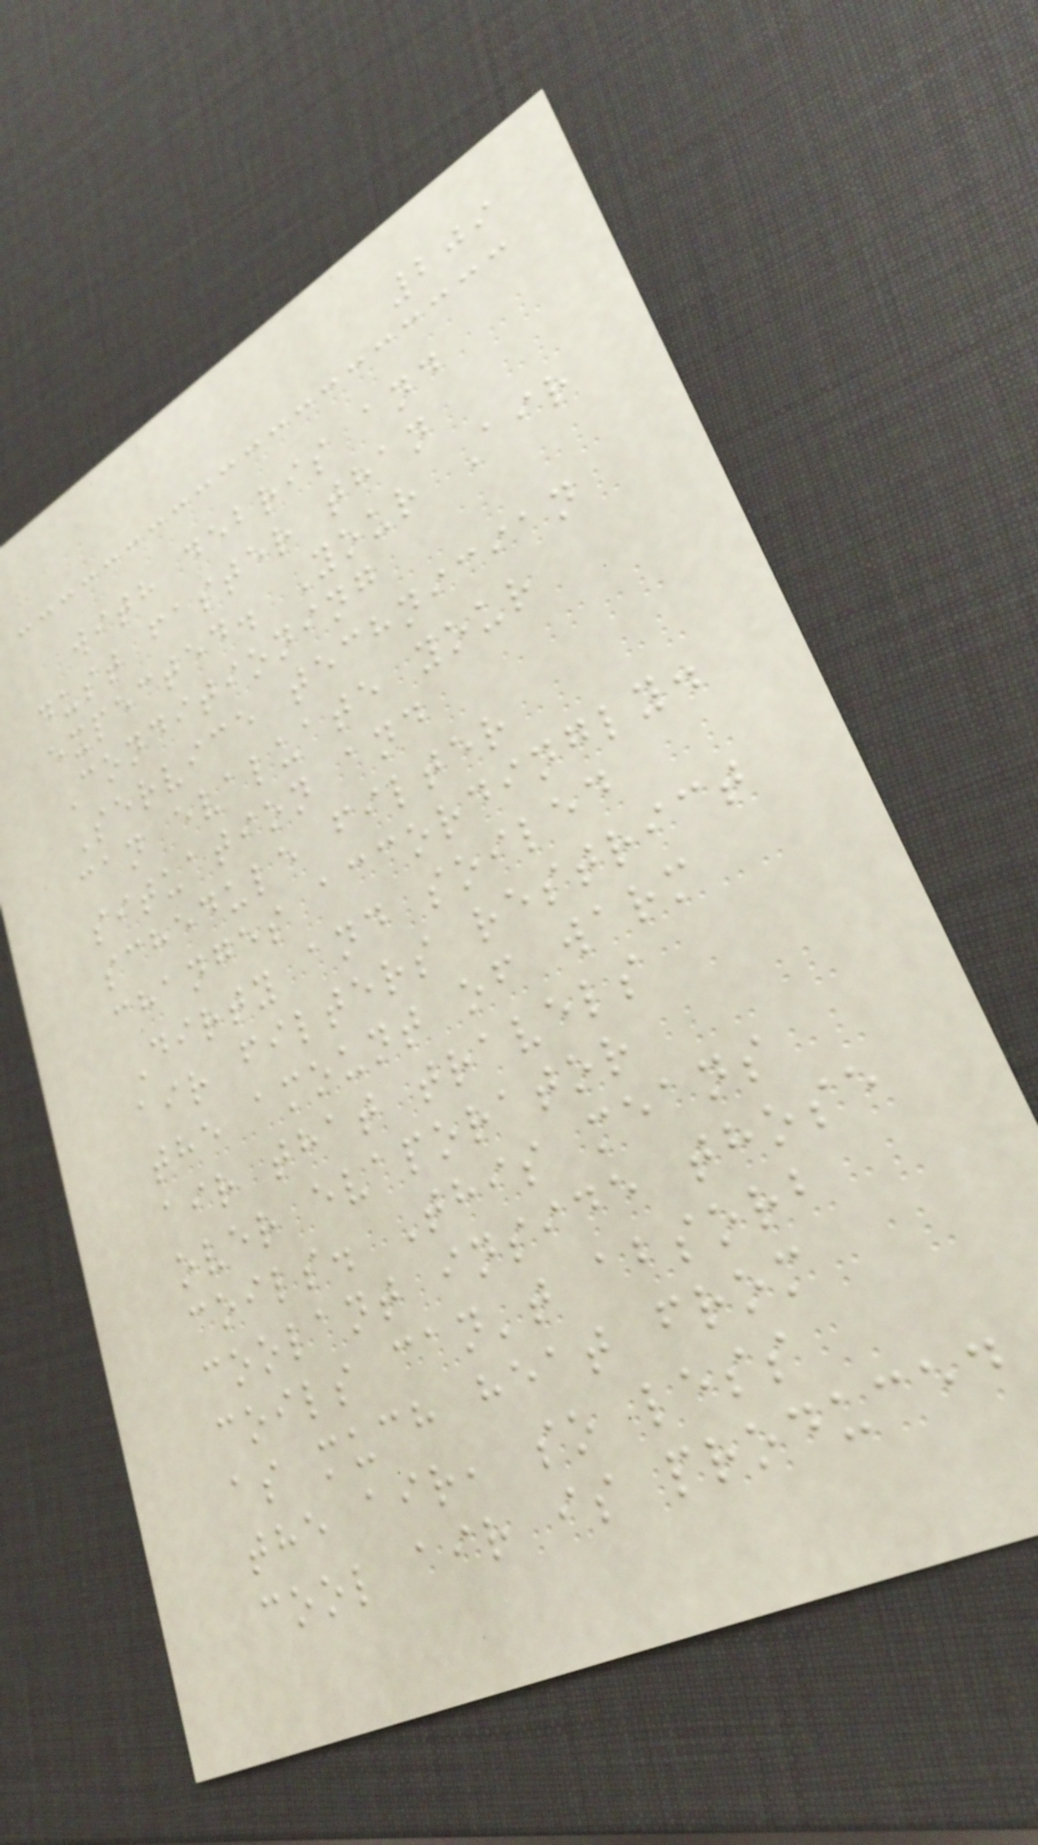209
with debris and
dust faster than
expected. Your Air
Conditioning
Service technician
can evaluate your
situation and
schedule filter
changes accordingly.
Dirty and soiled
air filters restrict
the amount of warm
air that travels
over evaporator
coils. This means
coolant inside those
coils can't absorb
as much heat from
the air, so less
cool air is produced
